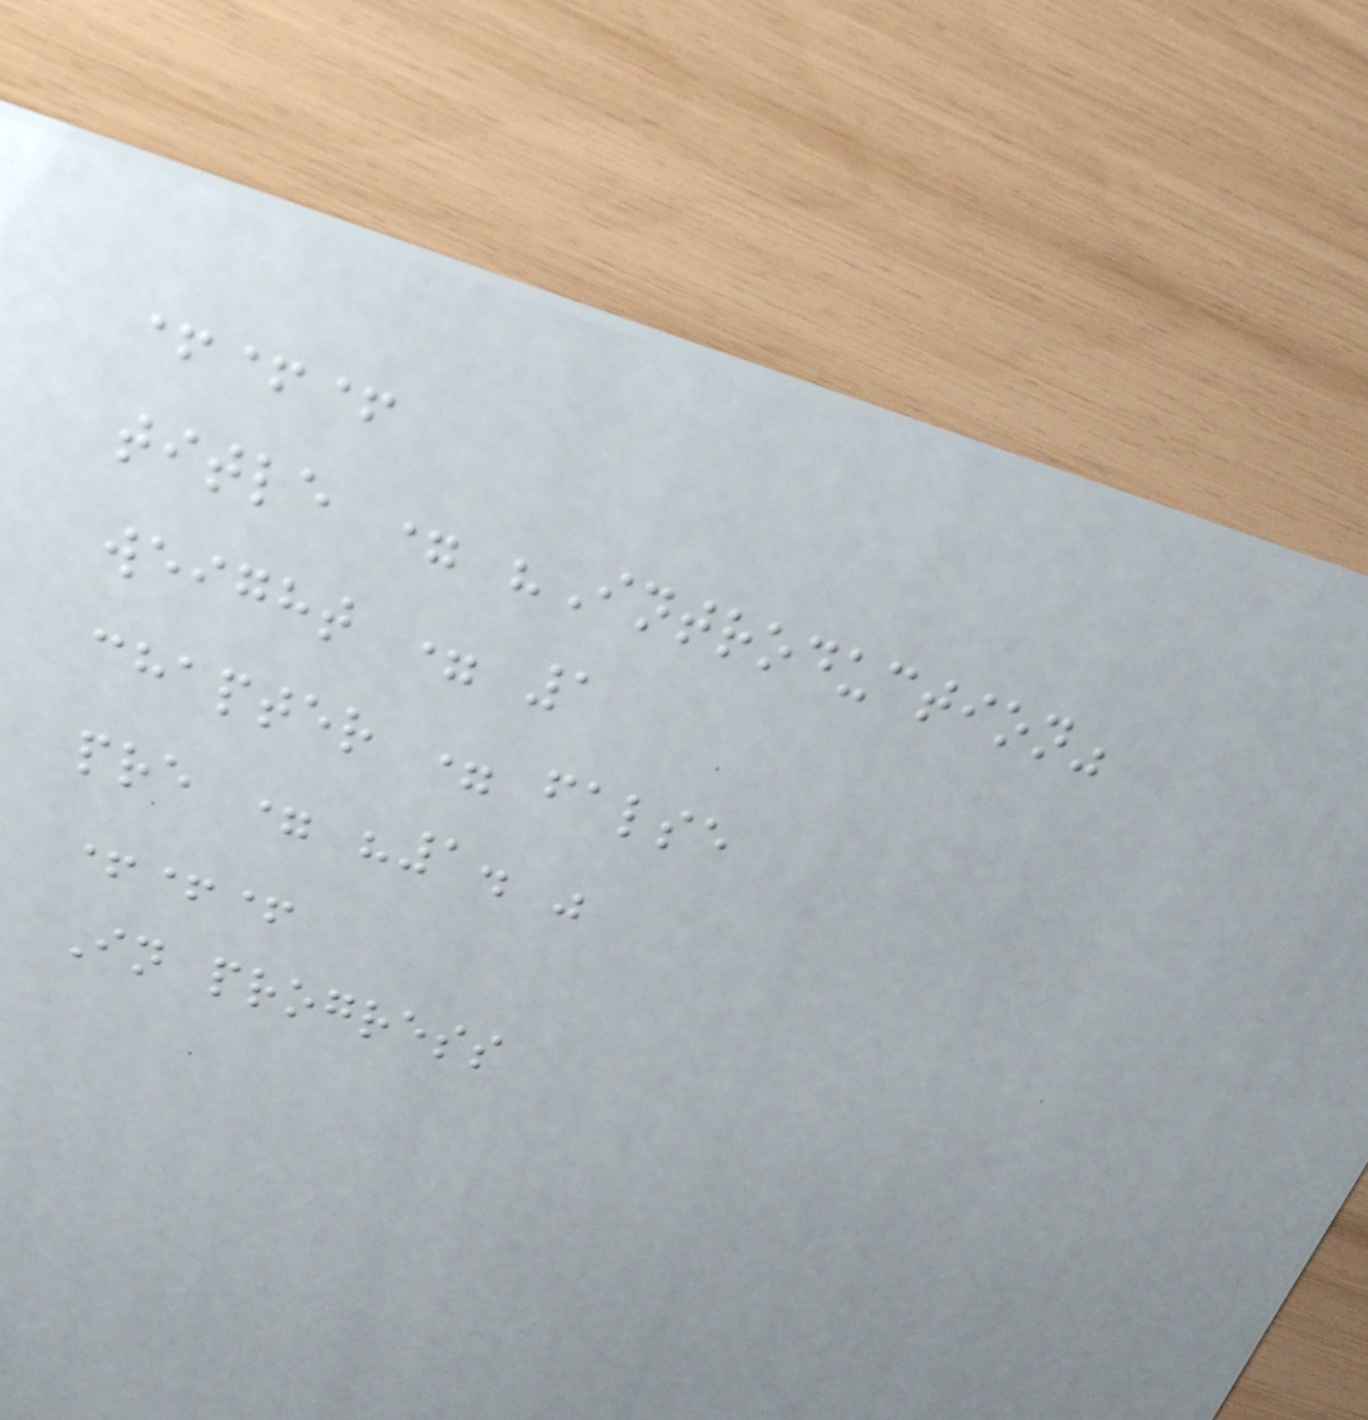+++
title = "Introduction"
weight = 1
chapter = false
pre = "1. "
+++
In progress
